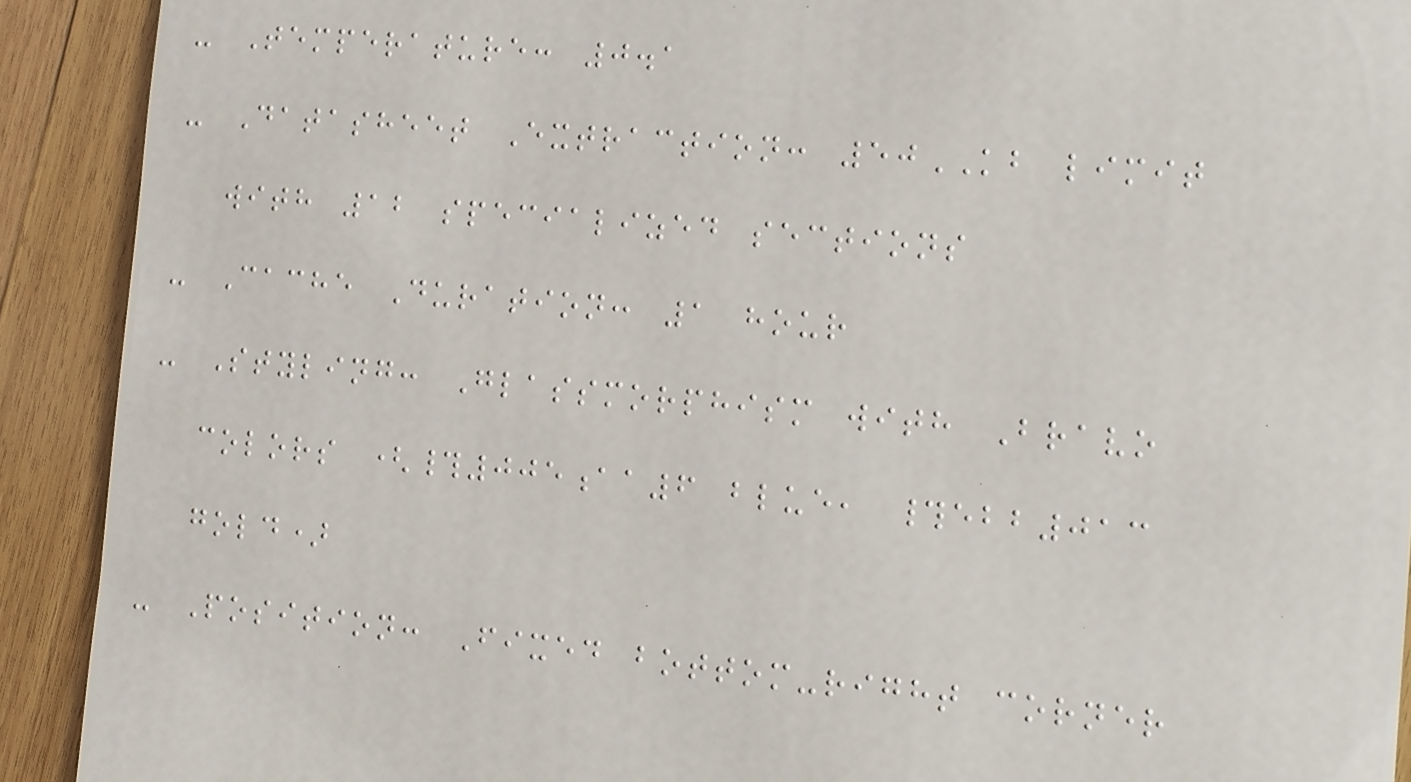- Temperature: 0.1
- Datasheet Extraction: 50KB limit
with 12 specialized sections
- Cache Duration: 1 hour
- Styling: Glassmorphism with Bravo
colors (#005aa6 blue, #ebb013
gold)
- Position: Fixed bottom-right corner
